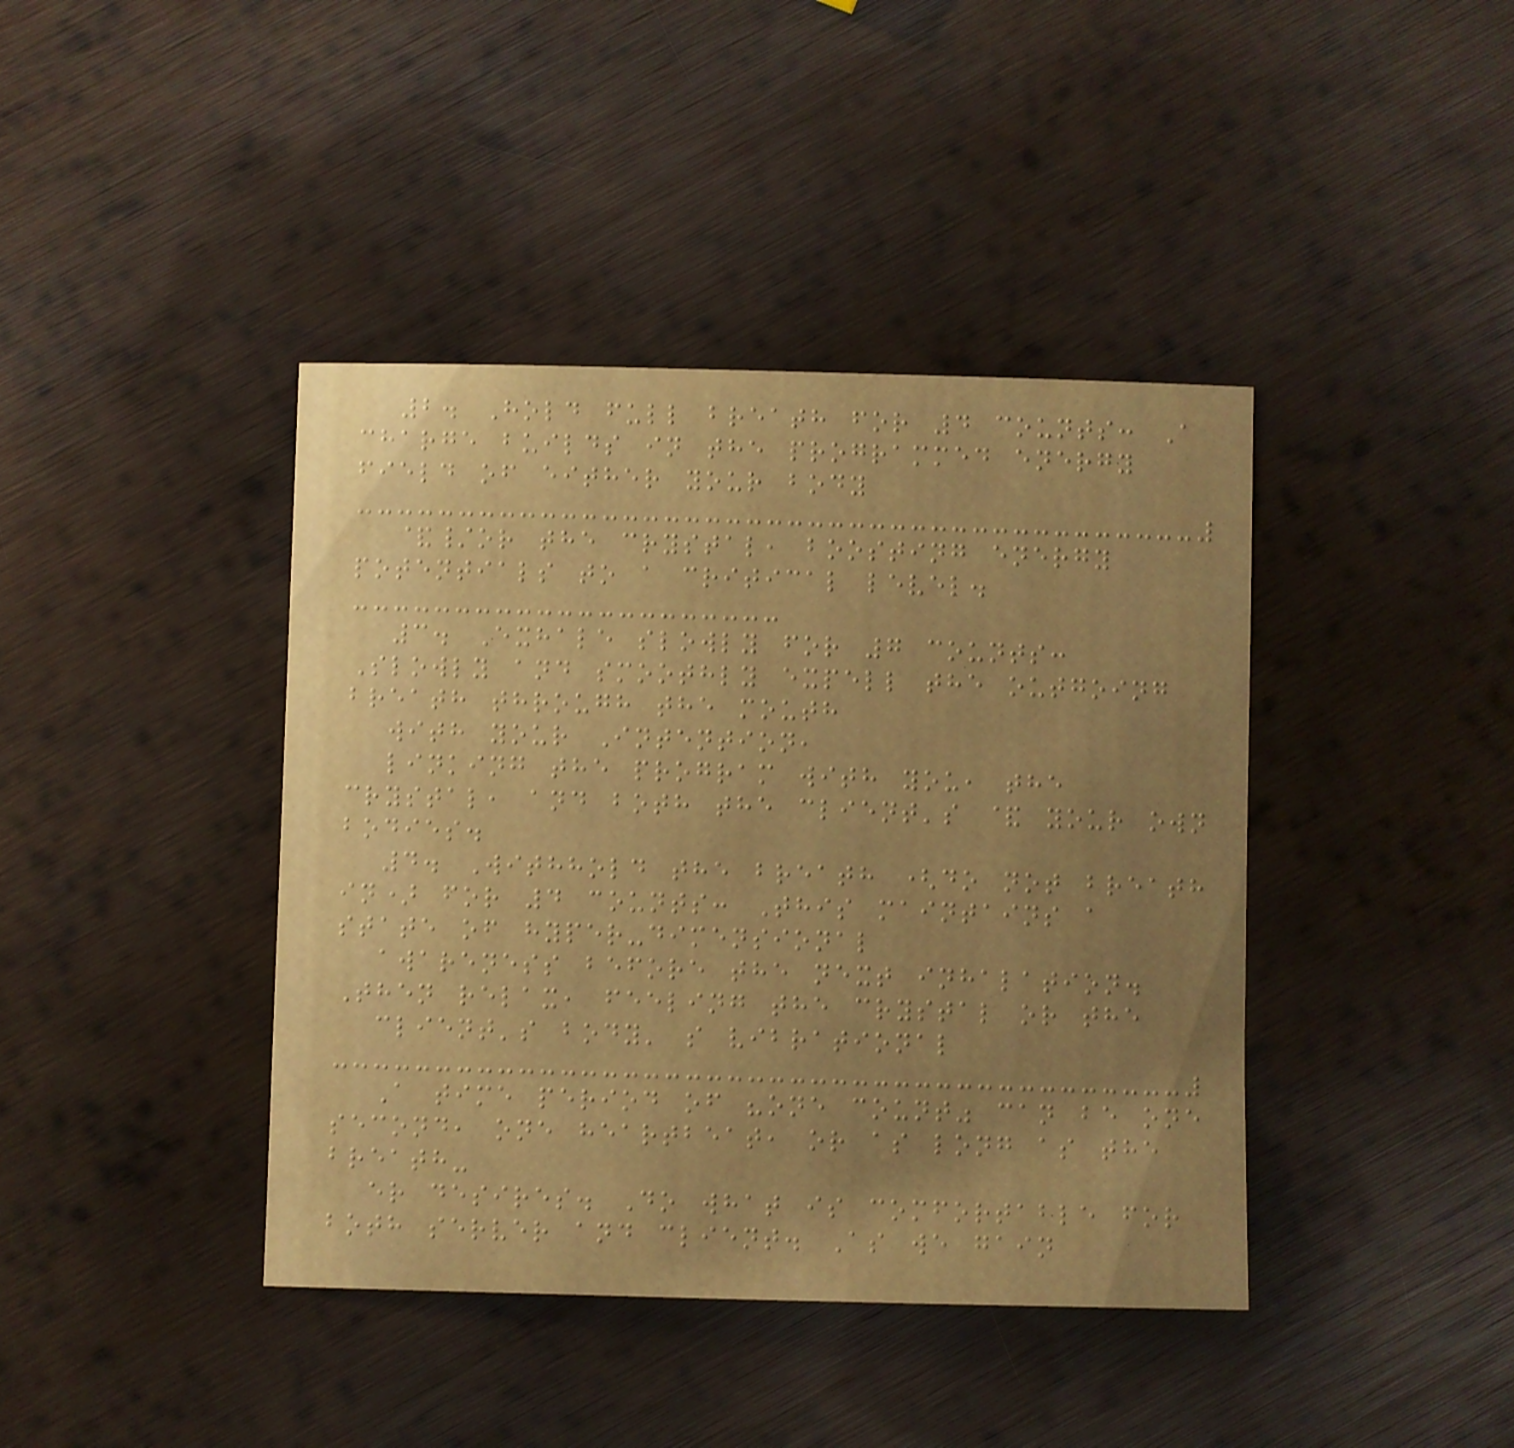2. Hold full breath for 4 counts: A
charge builds in the programmed energy
field of either your body
&/or the crystal, boosting energy
potentials to a critical level.
3. Exhale slowly for 7 counts:
Slowly and smoothly expell the outgoing
breath through the mouth
with your Intention,
linking the program with you, the
crystal, and both the client's & your own
bodies.
4. Withhold the breath (do not breath
in) for 4 counts: This maintains a
state of hyper-dimensional
awareness before the next inhalation.
Then relax, feeling the crystal or the
client's body' s vibrational
A time period of "one count" can be one
second, one heartbeat, or as long as the
breath-
er desires. Do what is comfortable for
both server and client. As we gain
